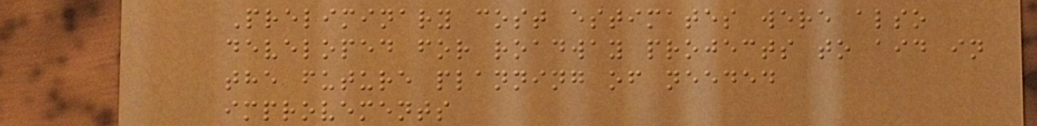Preliminary cost estimates were also
developed for roadway projects to aid in
the future planning of needed
improvements
